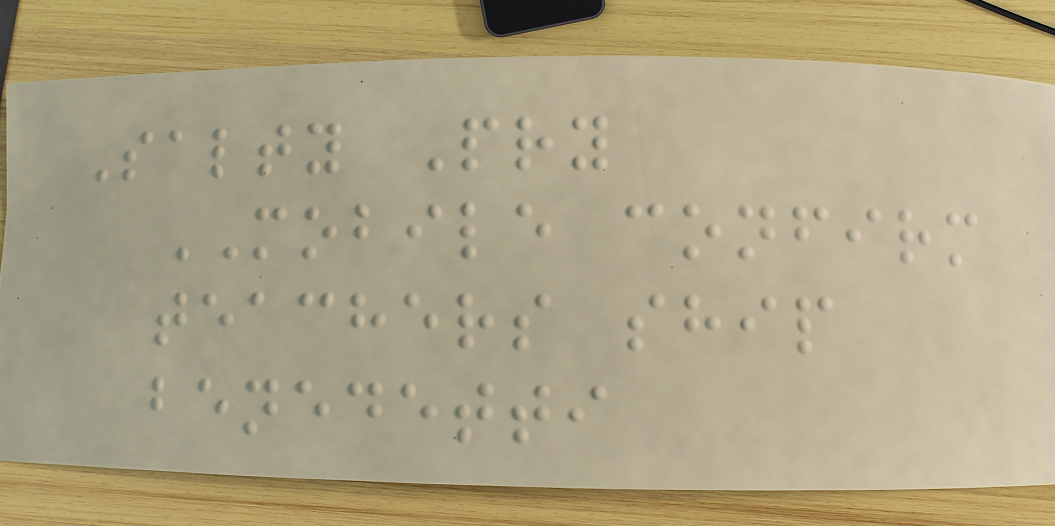Salty Pry
MOBILE confirm
teachers ship
benedetti
